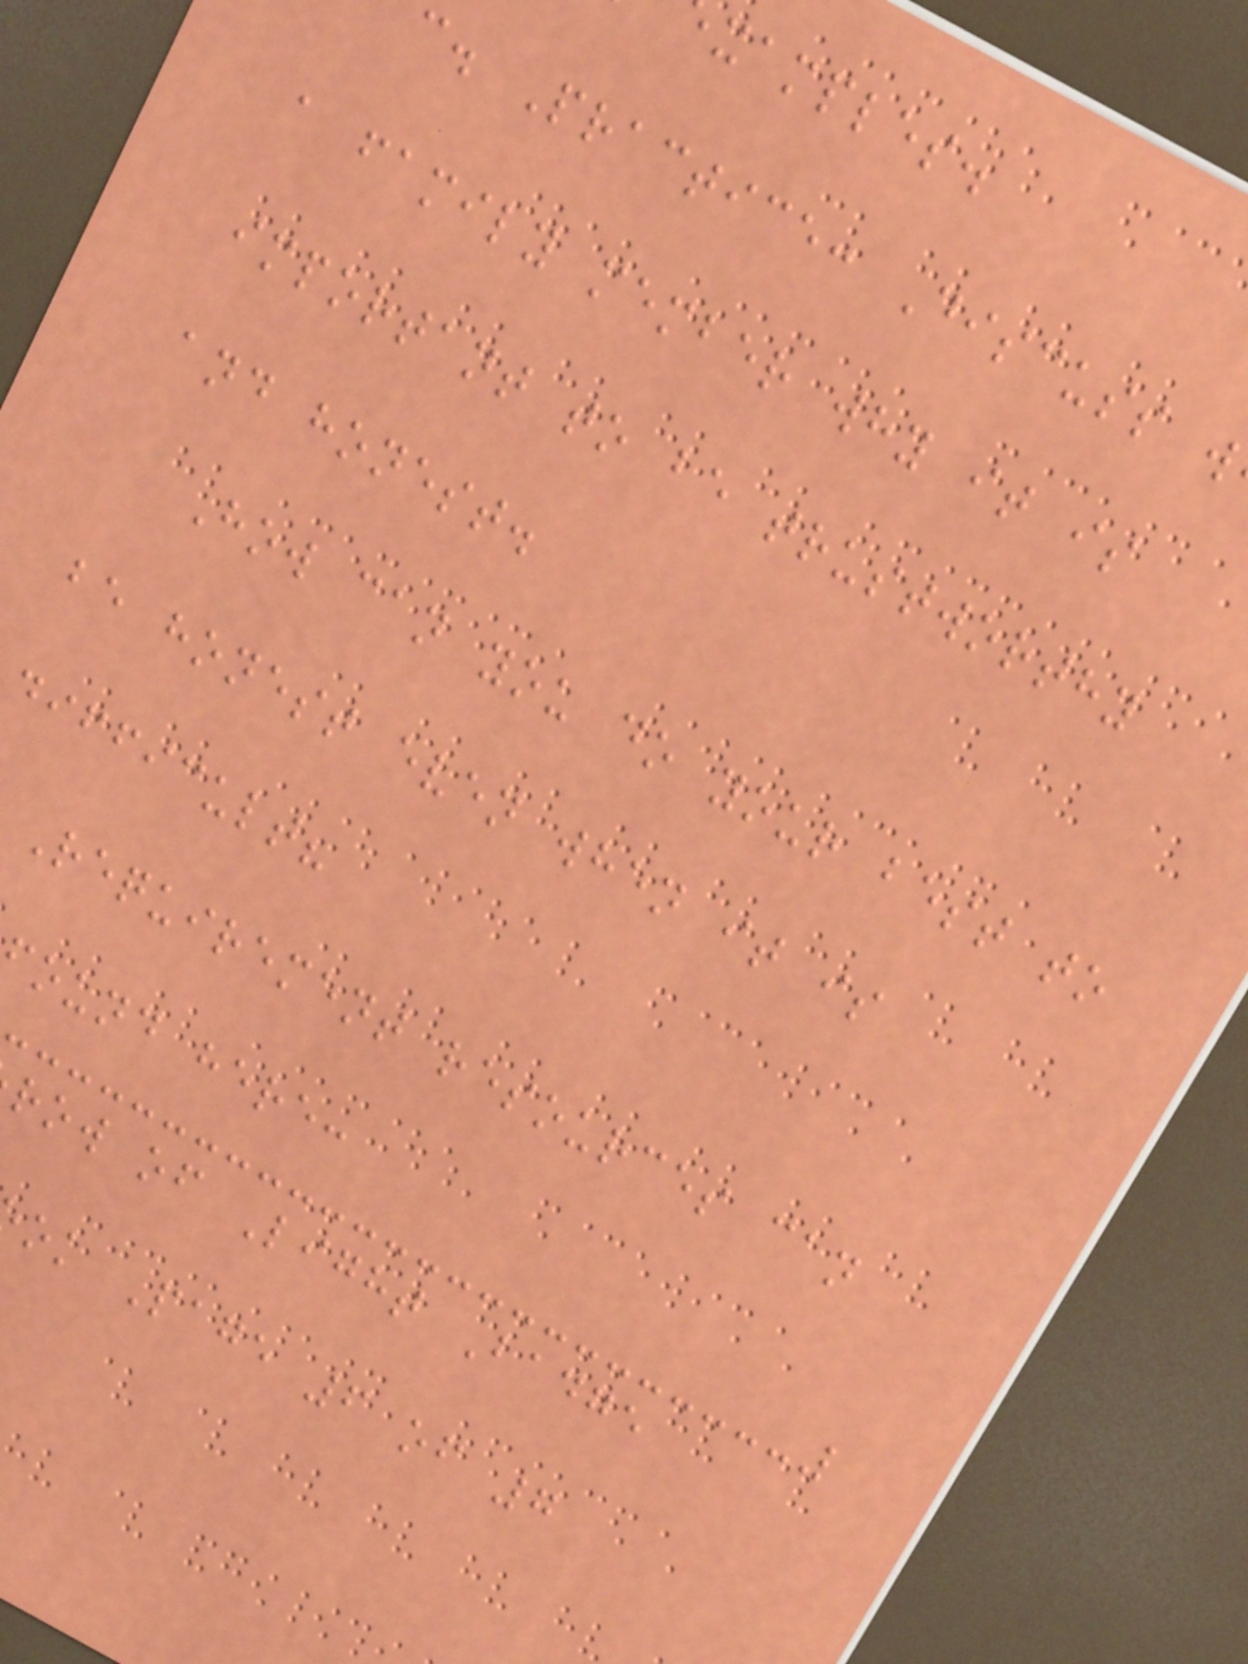xamples.
c. Practice: Discuss w
a family member why it is
important to be trustworthy
and honest.
How can you do your best to
be honest even when it is
difficult?
Requirement resources can
ound here:
row of Light Badge
ok Page 6 of 7
